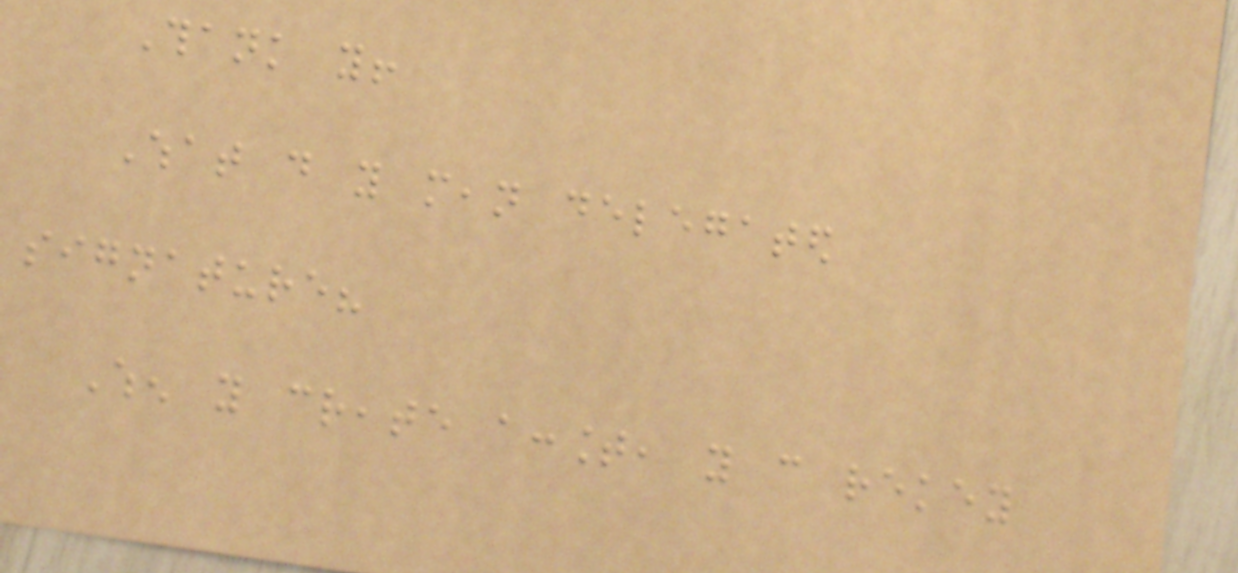Thank you!
What do you mean delegated
signature?
When you create account, you can rekey
